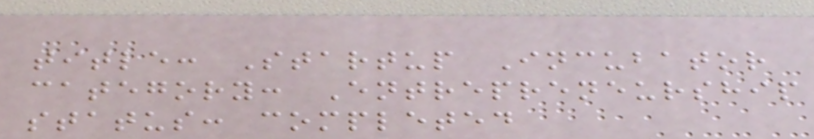title: Startup Incubator
category: Entrepreneurship
status: completed
